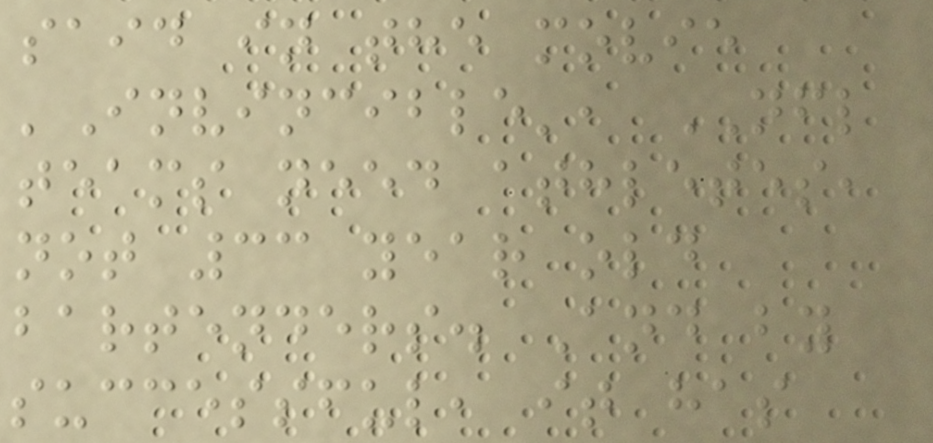said in the movie
'Invincible', NFL
teams need athletes,
not 33 year old
bartenders. And by
successful, it has
